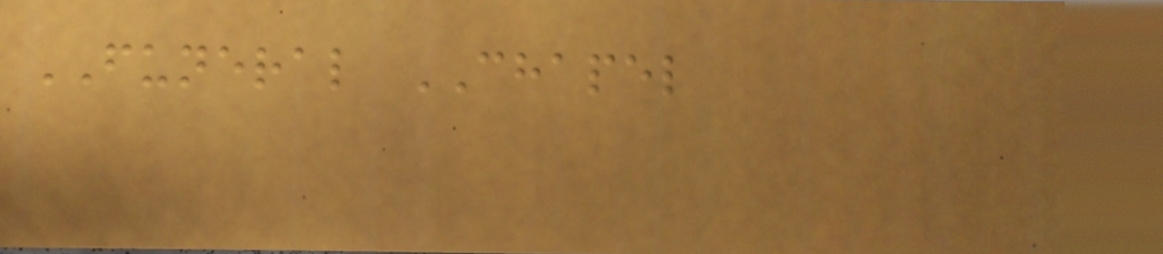FUNERAL CHAPEL
